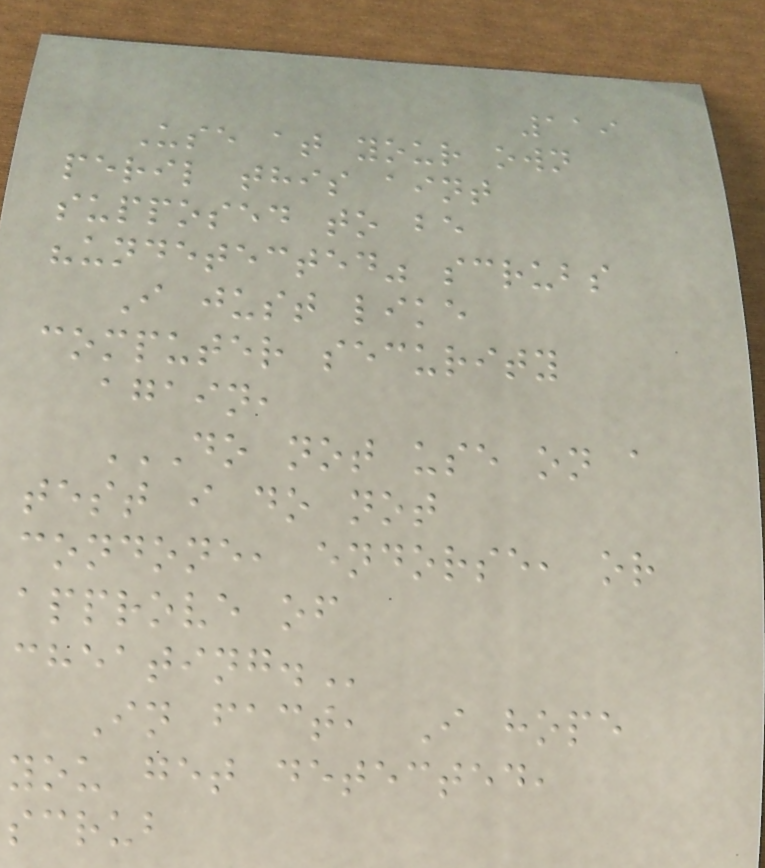119
Use at your own
peril this aint
supposed to be
"undetected" scrubs
I just like
computer security
again,
DO NOT USE ON A
TEST I DO NOT
CONDONE, ENDORSE, OR
APPROVE OF
CHEATING.
In fact, I hope
you get detected,
scrub
